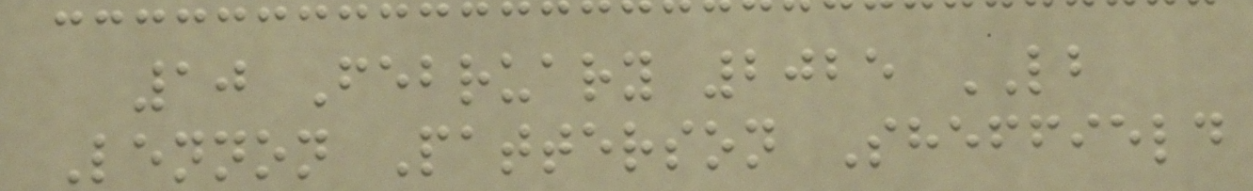10 February 2025 LB
Lennon Patterson Sheffield
